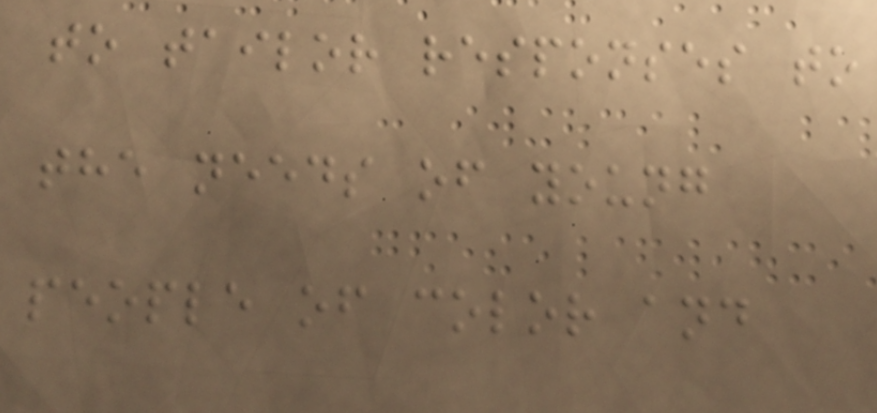to tailor responses to
the needs of young
people of color and
